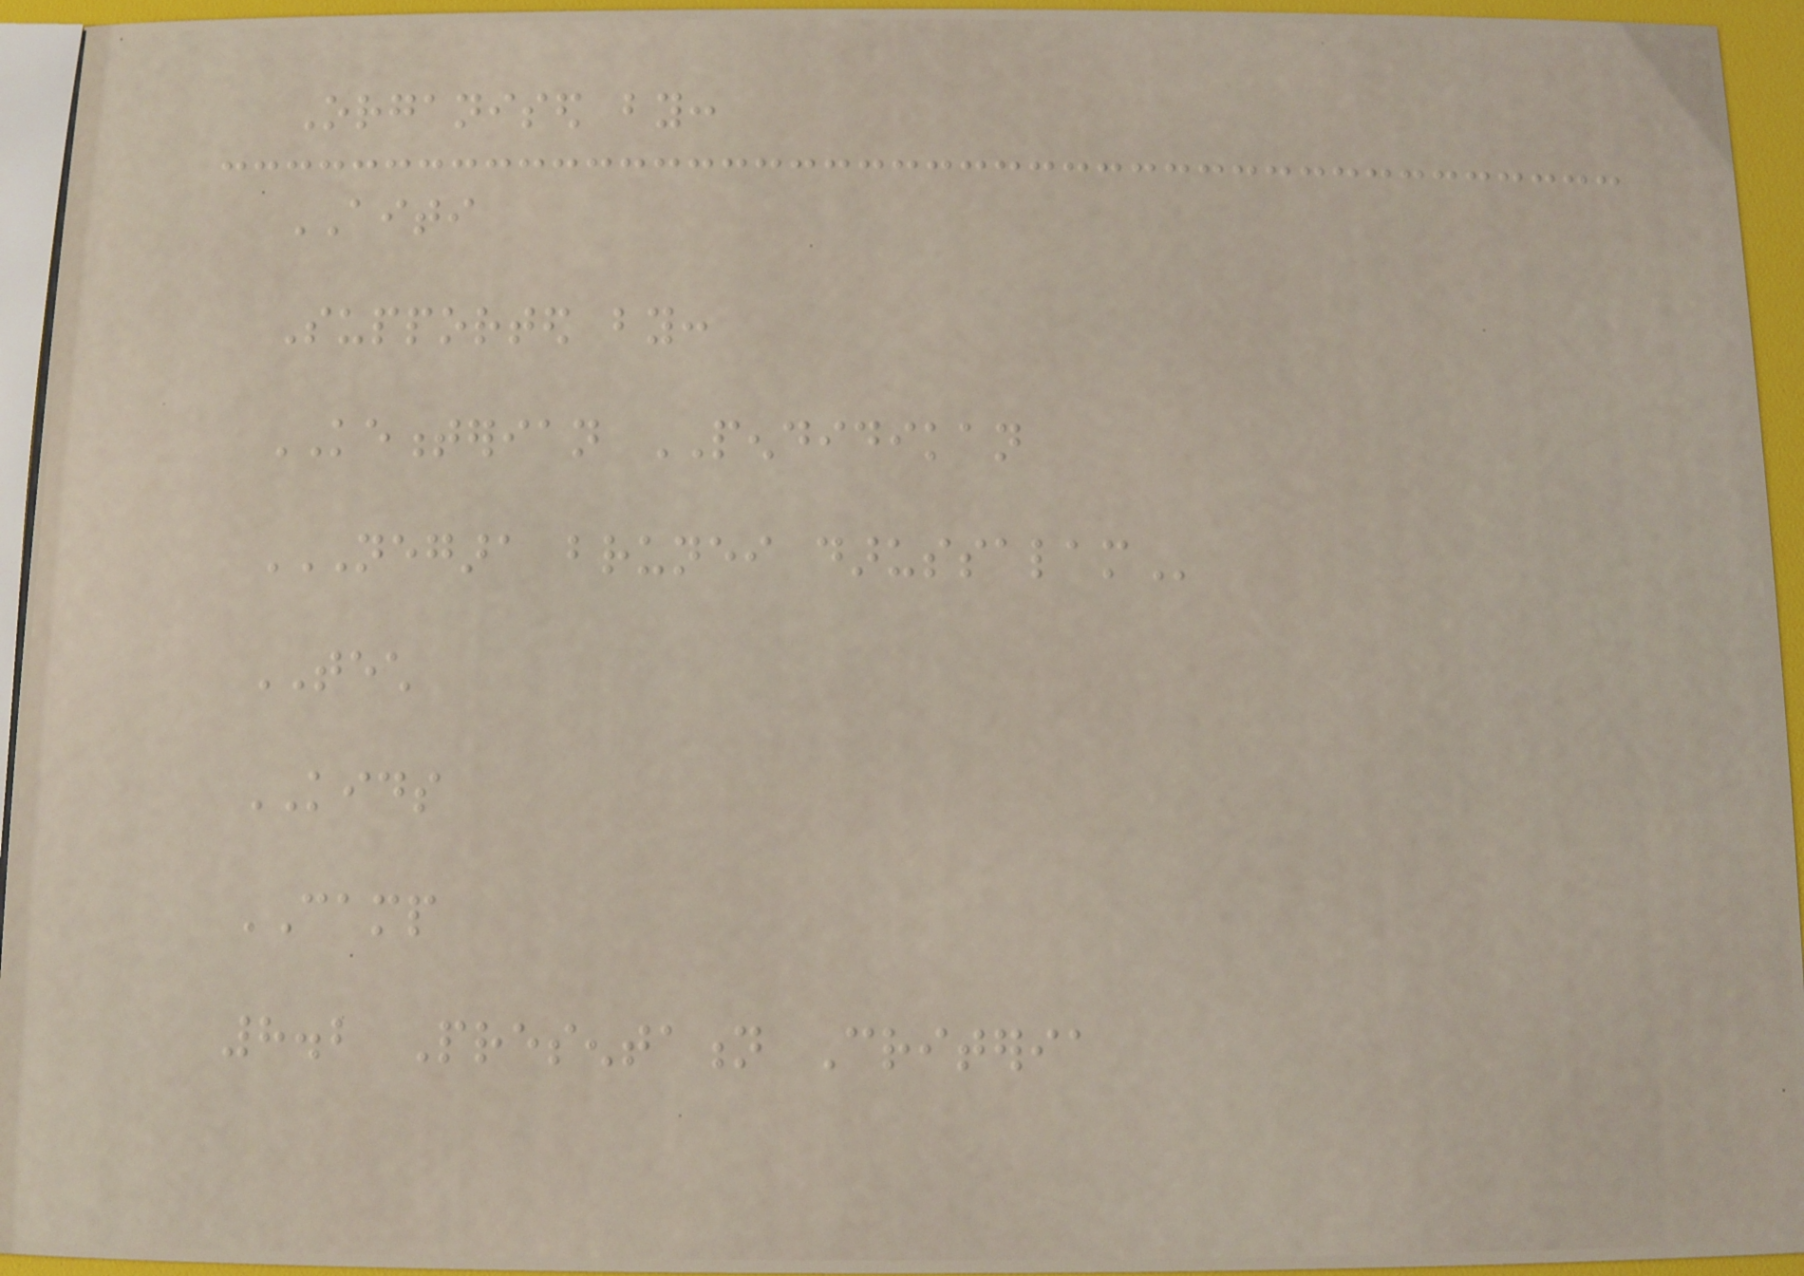Organised by:
AITI
Supported by:
KEMENTERIAN PENDIDIKAN
NEGARA BRUNEI DARUSSALAM
TECH
KIDS
CAMP
8.2 Presentation Criteria
